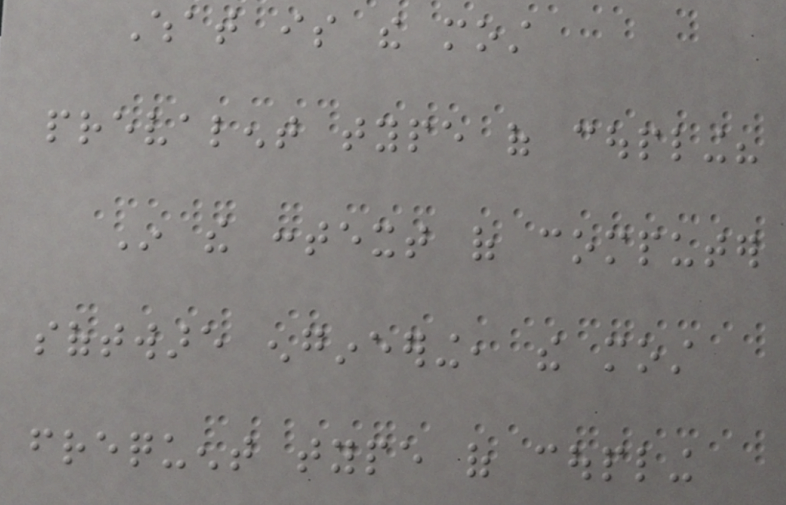What is the most
prevalent type of coupling?
In the context of computer
software engineering, the most
frequent type of coupling
